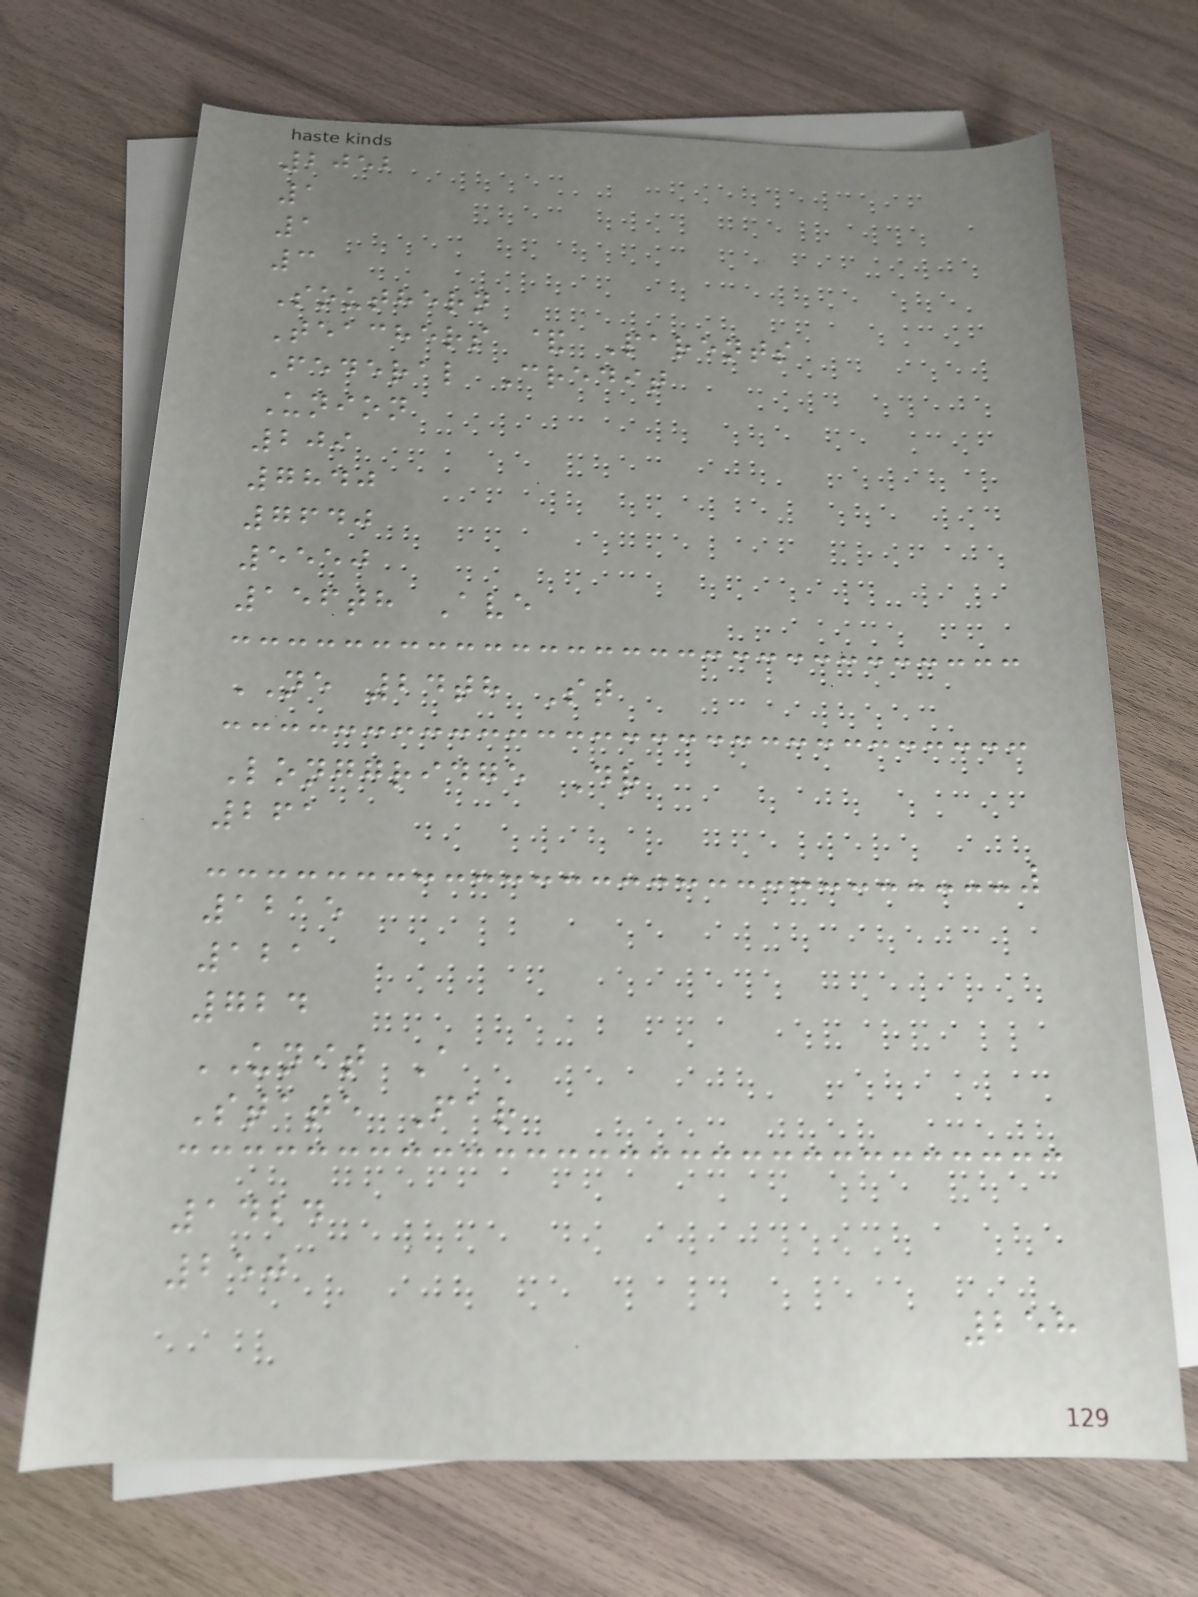2052
1
1
3
Southern
Teachers & Parents
Federal Credit
Union
209
7840
7640
5550
156th Ave
NE 24th St
Longgridge Dr
261
1215
121
724
UNIT A
State Far
1424
250
258
